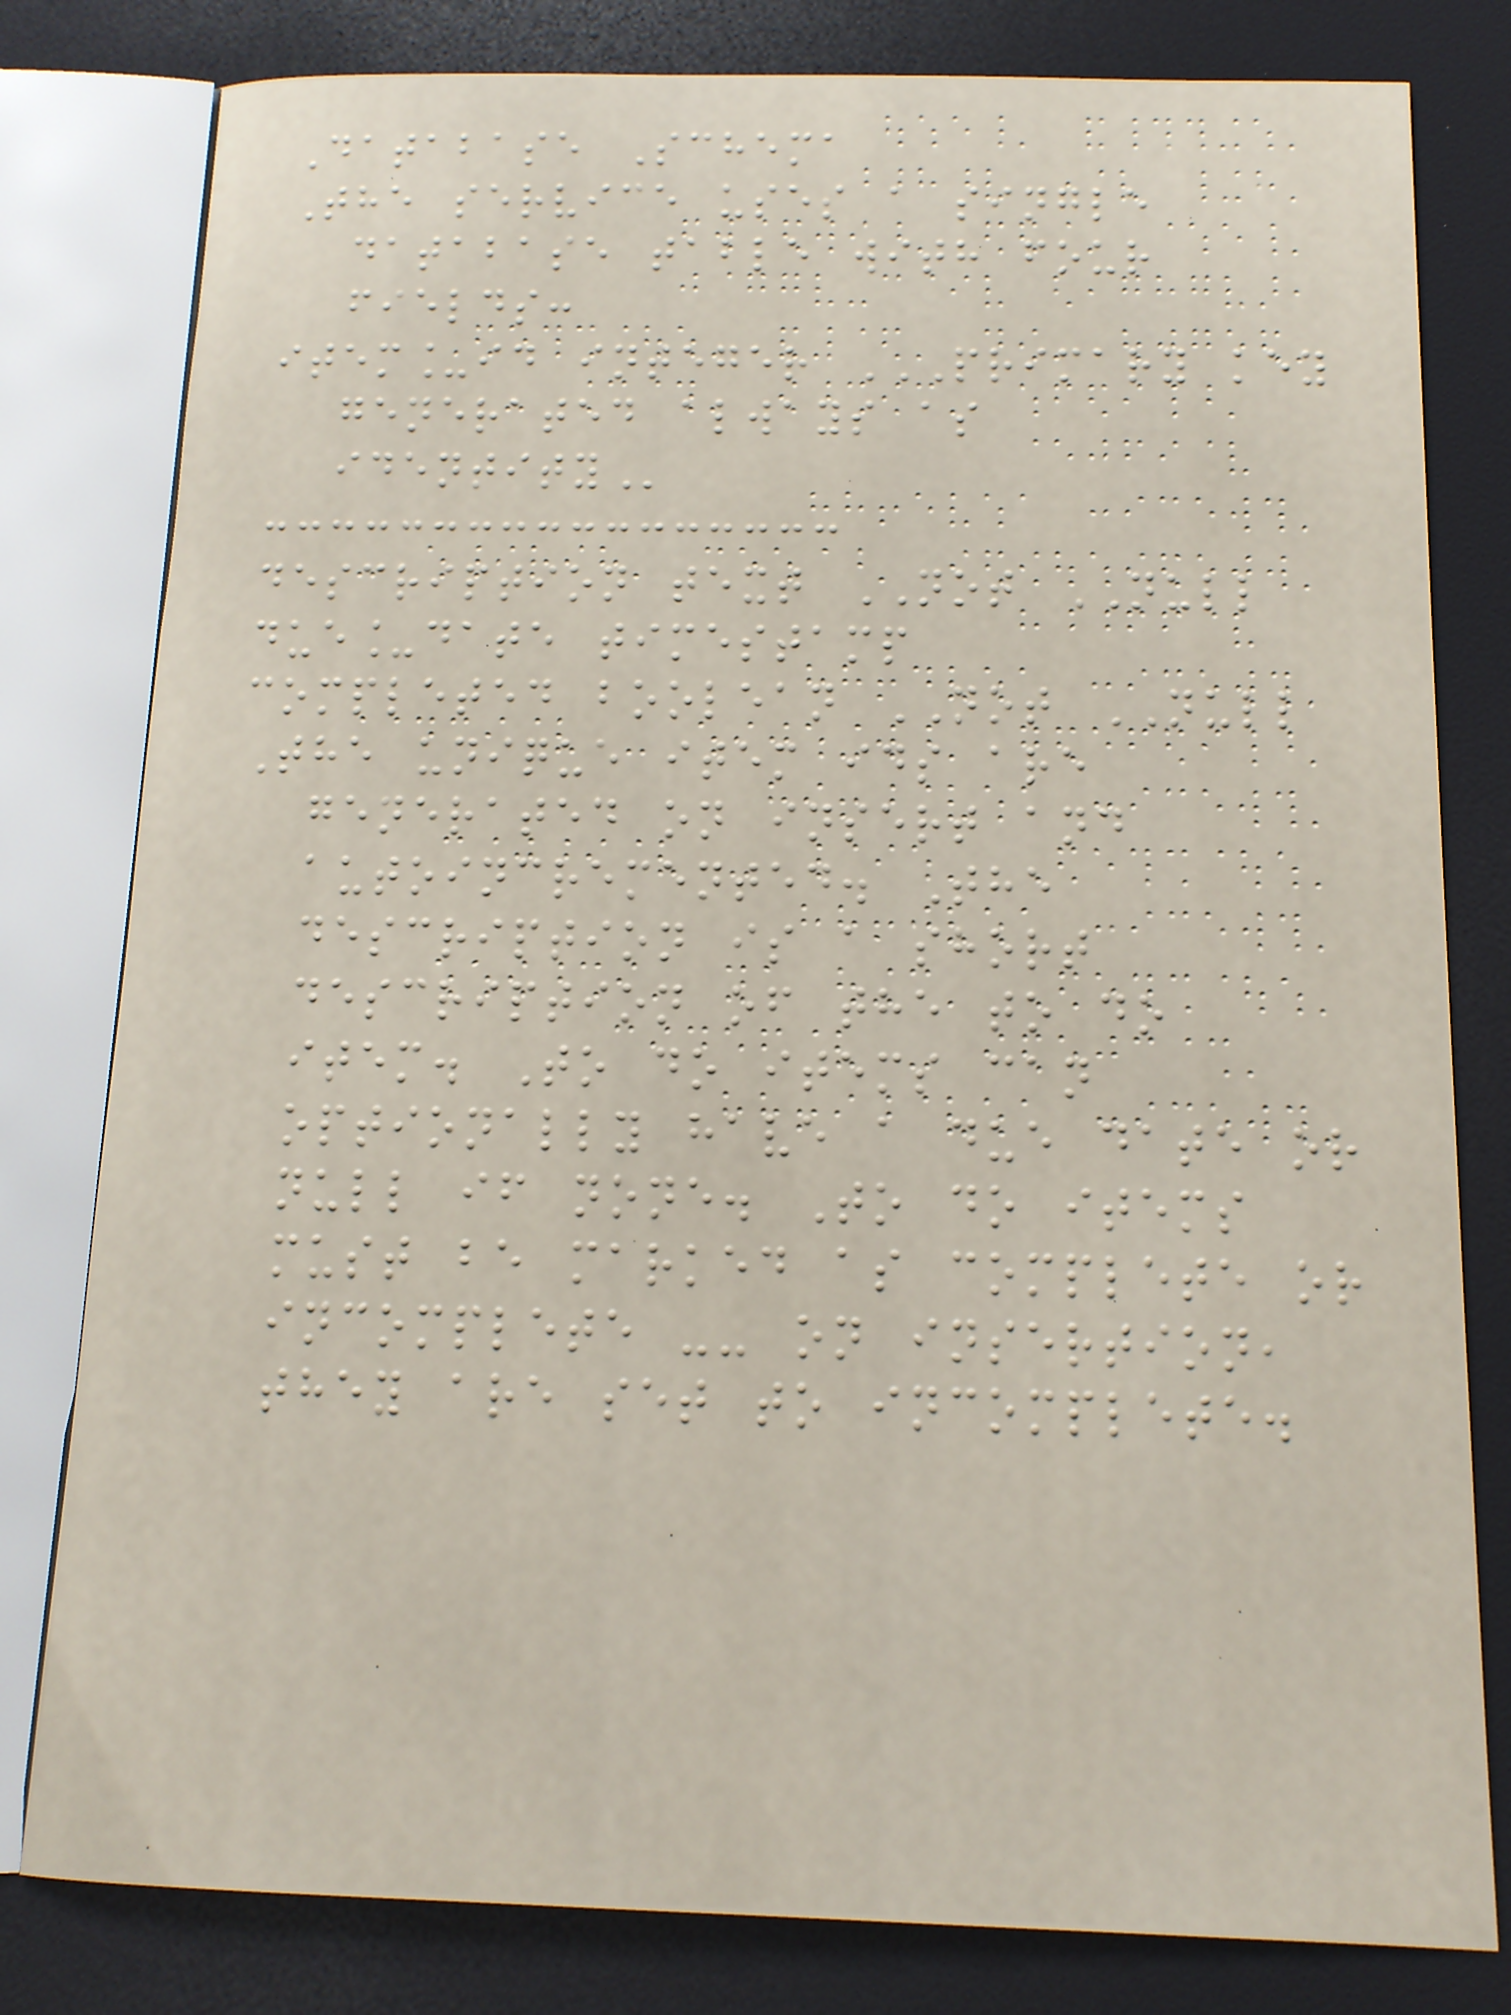Database Schema
The service uses a single
database table with four
fields:
item_id integer PRIMARY KEY
GENERATED ALWAYS AS
IDENTITY
description text NOT NULL
due_date timestamp
completed boolean NOT NULL
The unique item ids are
generated on insert and
autoincremented. The
description is a short
description of the to do
item. To do items can
optionally have a due date or
null if none. To do items
must be marked as complete or
incomplete -- on insertion,
they are set to incomplete.
